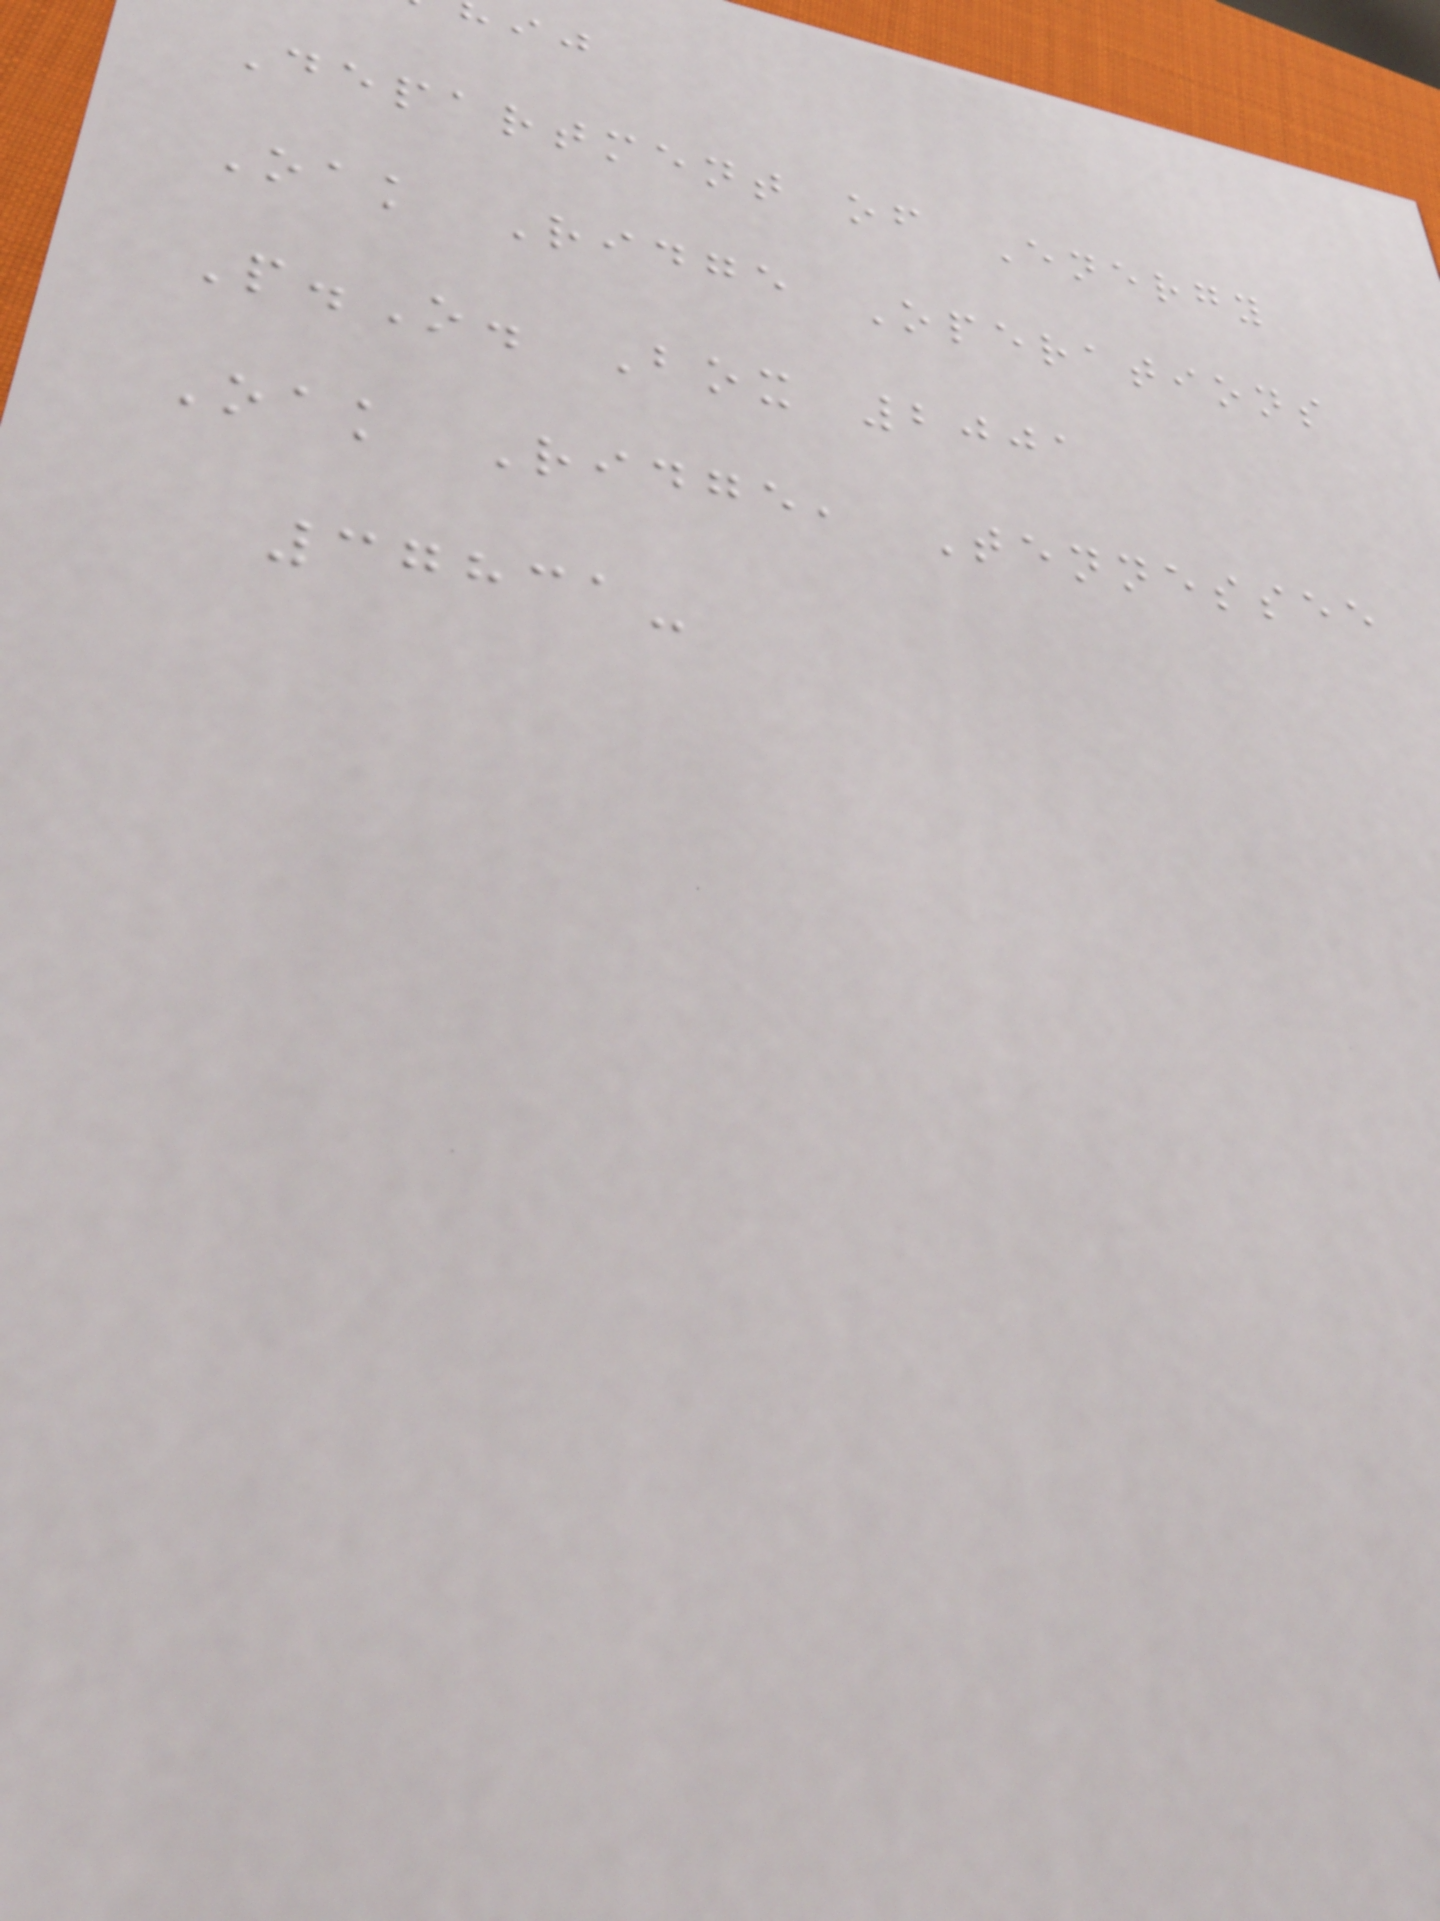Department of Energy
Oak Ridge Operations
P.O. Box 2001
Oak Ridge, Tennessee
37831-
